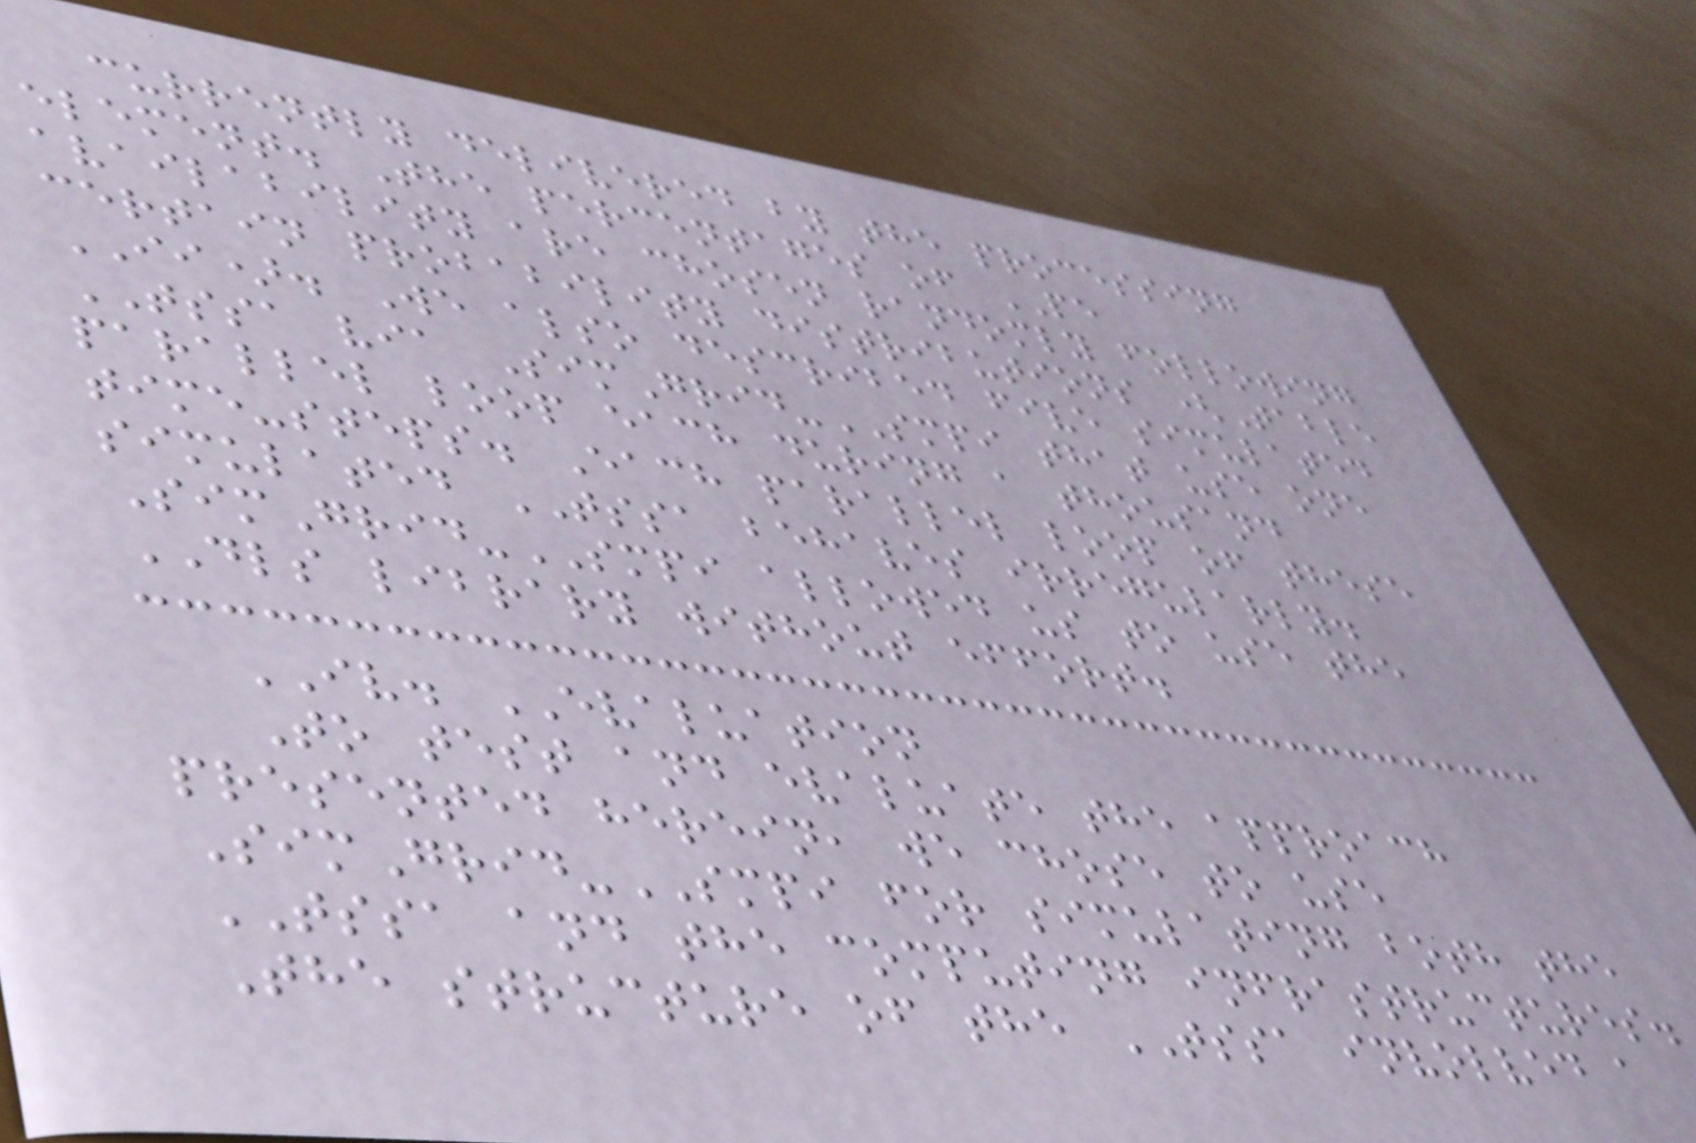currently delivered by the processing
element. The percentages of PE
availability are chosen randomly following
certain probability distributions (Table
II). We also described five simulated
TSSA via SimGrid-SMPI that use one
parallel loop each during a thousand
time-steps. Each parallel loop of these
simulated TSSA behaves irregularly.
SimGrid-SMPI allowed us to use the
DLS library without effort.
IV. EVALUATION
To test and evaluate the approach
presented herein, we chose to use
SimGrid-SMPI for simulating both the
TSSA and the computing infrastructures.
The structure of the TSSA involved a
